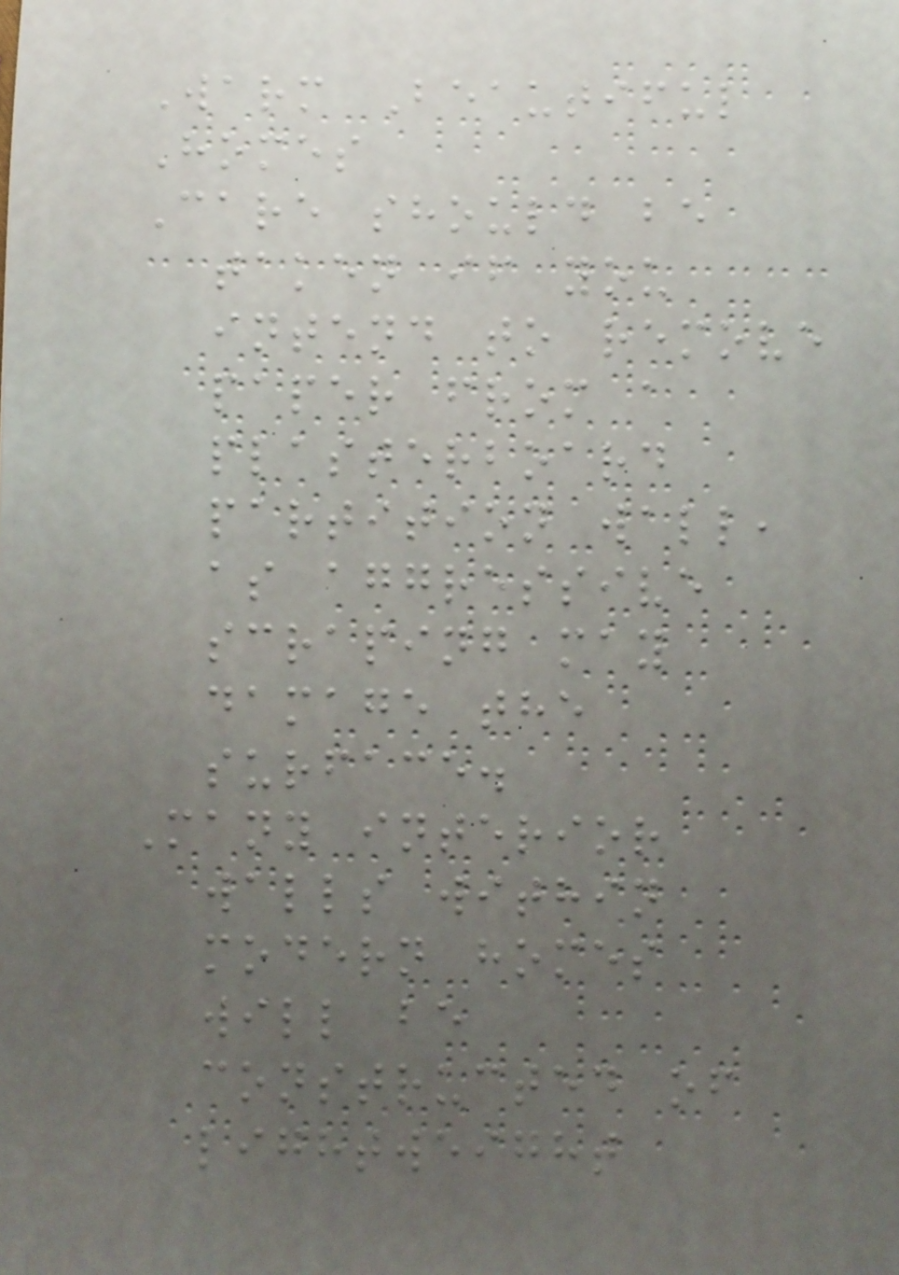Warm Beautiful
Homes
Care should be
taken if you
intend to remove
paper from a
plasterboard
partition wall,
as aggressive
scraping may
damage the
surface.
Many interior
walls within
modern homes
will be
constructed of
lightweight
